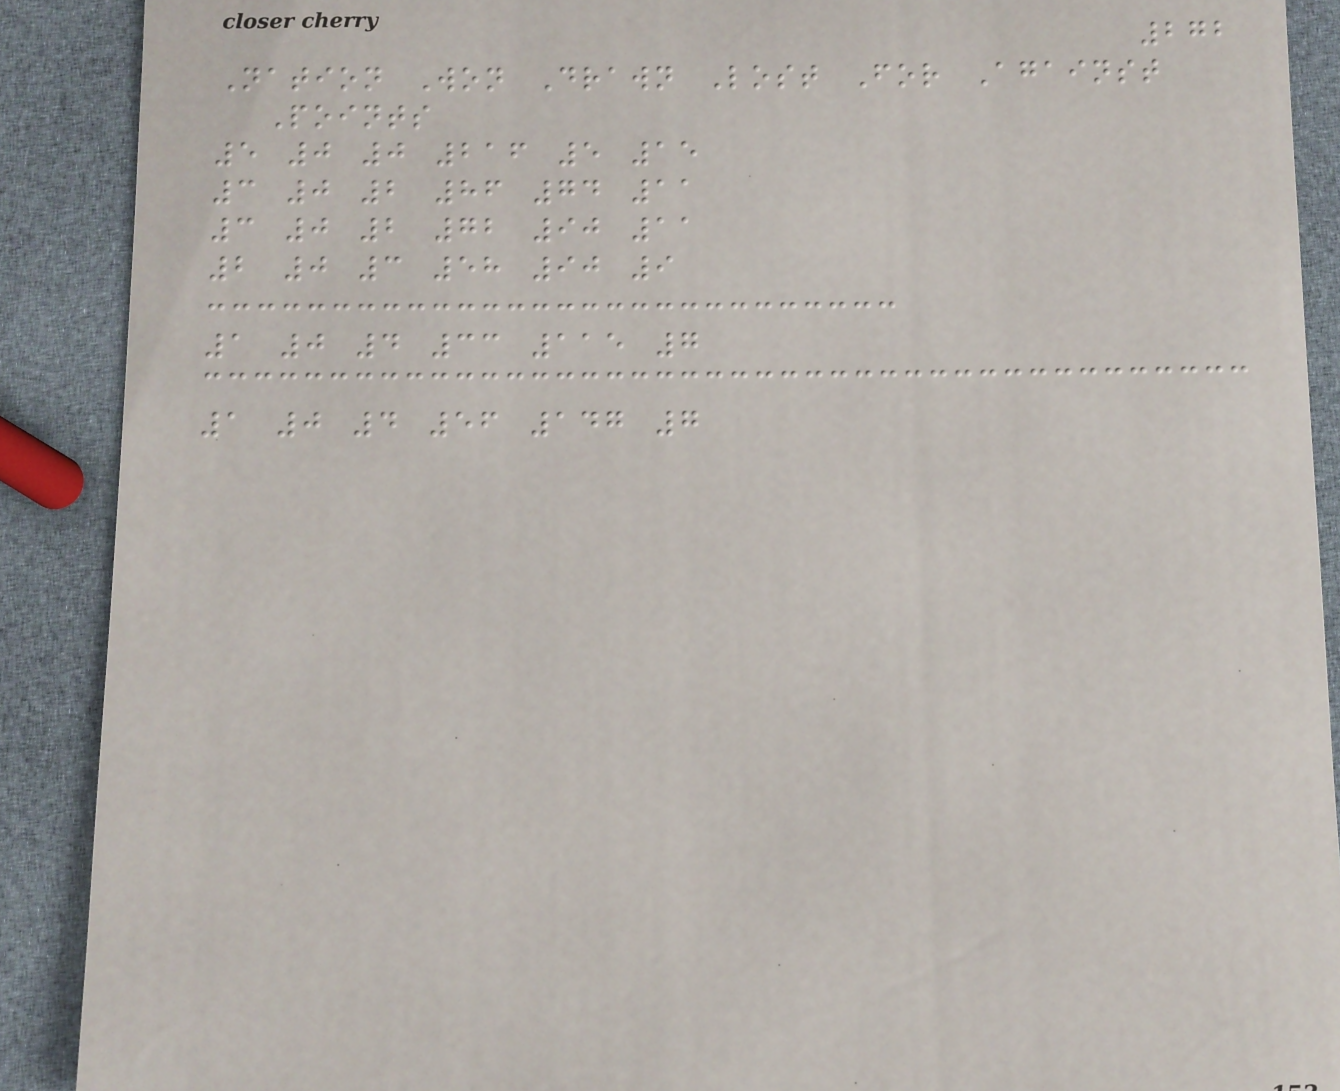272
Nation Won Drawn Lost For Against
Points
5 0 0 216 5 15
3 0 2 86 74 11
3 0 2 72 90 11
2 0 3 58 90 9
1 0 4 33 115 7
1 0 4 56 147 7
